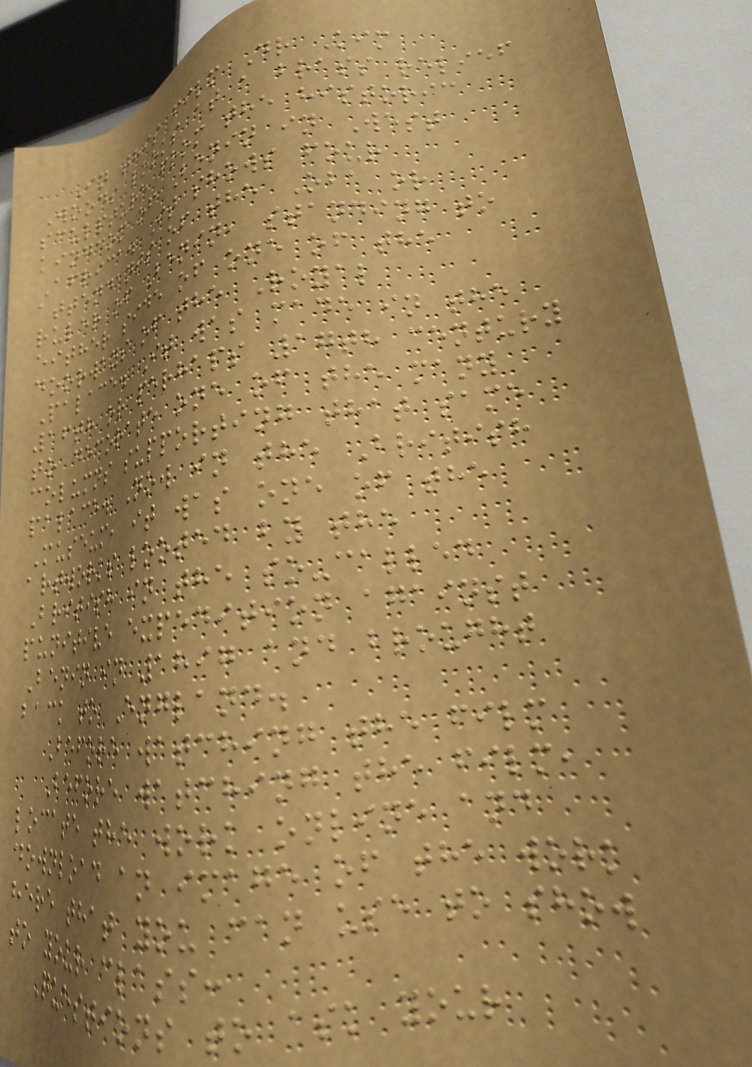In this film Dr Kim
Woods looks at a brass relief
sculpture from the historic
kingdom of Benin in West
Africa. It shows four
attendants of the Oba or
ruler of Benin, standing to
either side of one of the
doorways of the Royal
Palace. It was made in the
16th or perhaps 17th century
to decorate one of the many
columns supporting that same
palace. Now in the British
Museum, it was one of the
artworks looted by the
British in the so-called
punitive expedition against
Benin in 1897 and brought
back to England.
Before watching the film
Before watching the film,
locate the work online and
download an image of the work
here that you can use to show
to your class:
Questions to ask your
